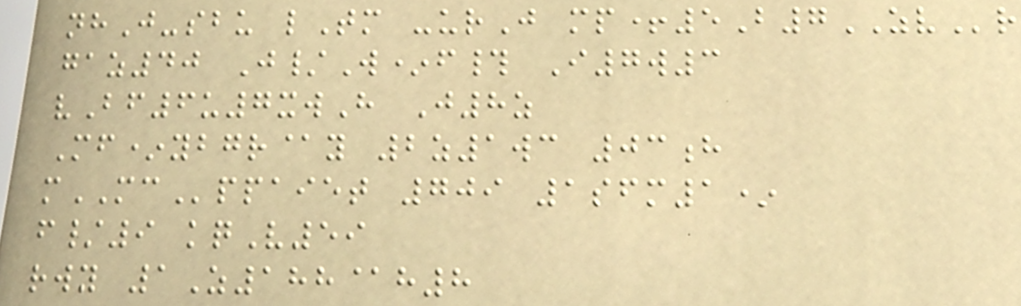nhJ-sbu lTm -urJ mp+5B7ZVr
gaz40 J/W*f# I7w3
vBf6u7xwH J8z
Mf*ybgr@y 2z1wc 03h
mMCppaiet 709 1sfm1*
f/9 kqV59
rwy 1Z188@h8
